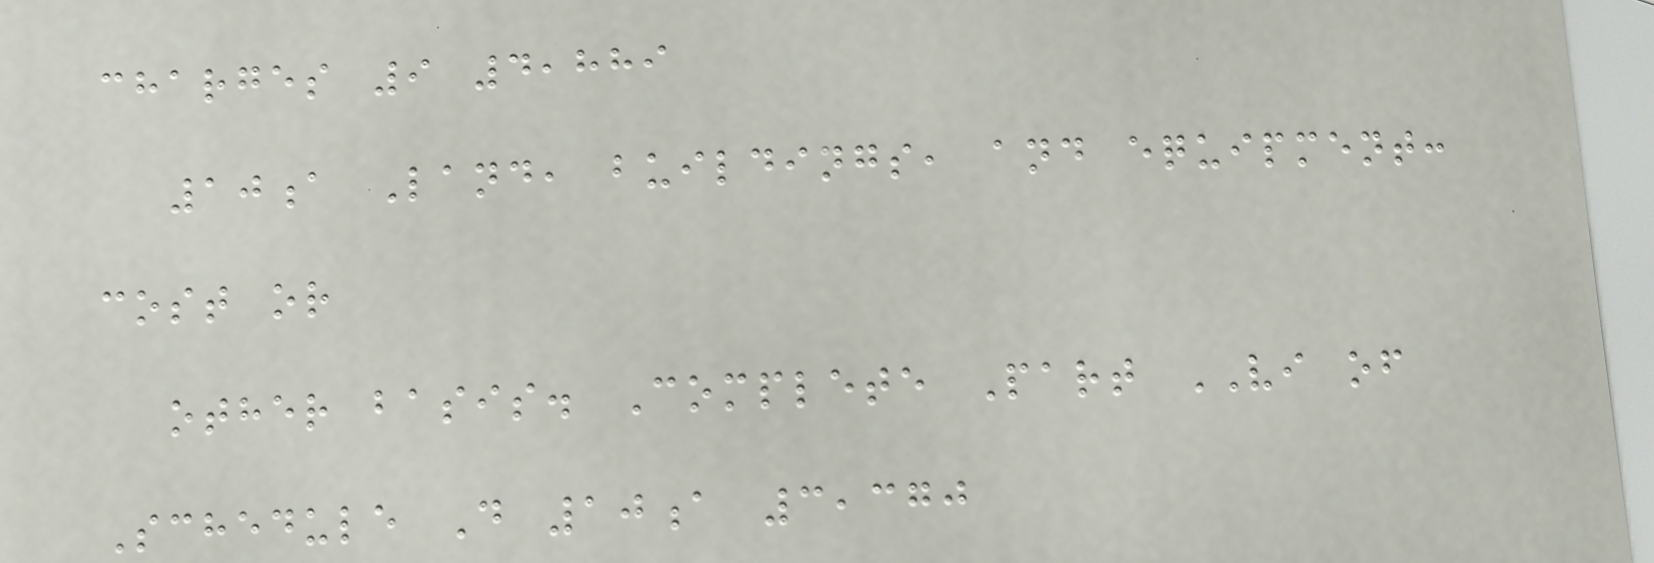charges 9 4,889
10a Land, buildings, and equipment:
cost or
other basis. Complete Part VI of
Schedule D 10a 3,370
